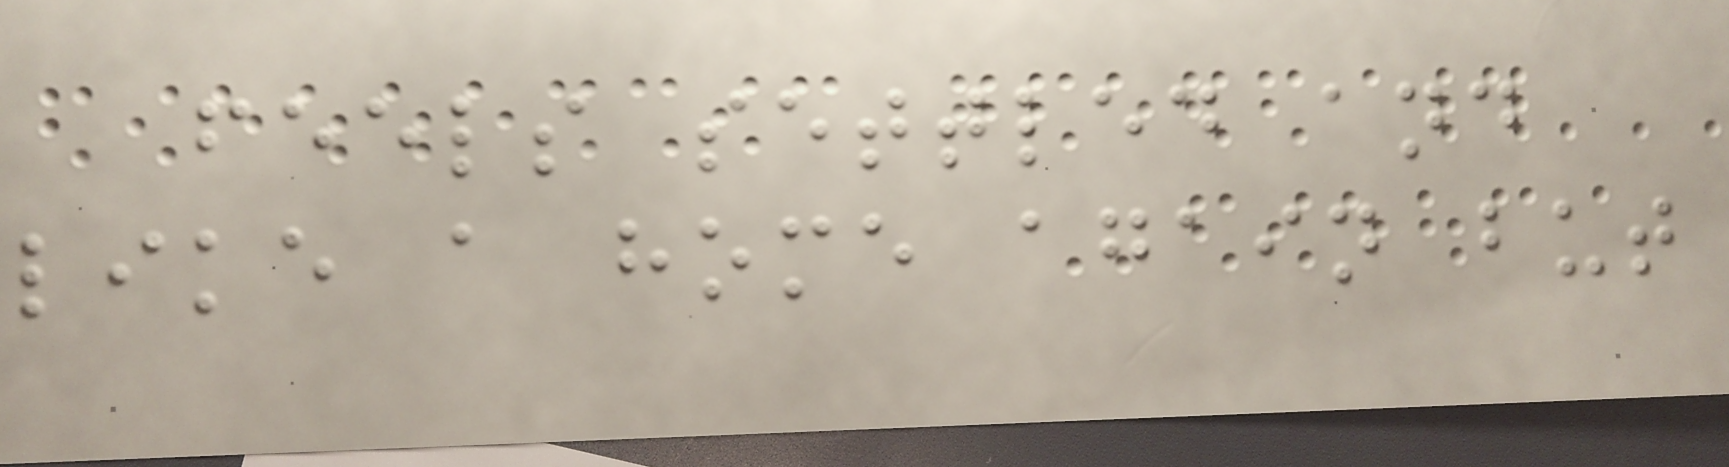feels settled and
like a home again but
